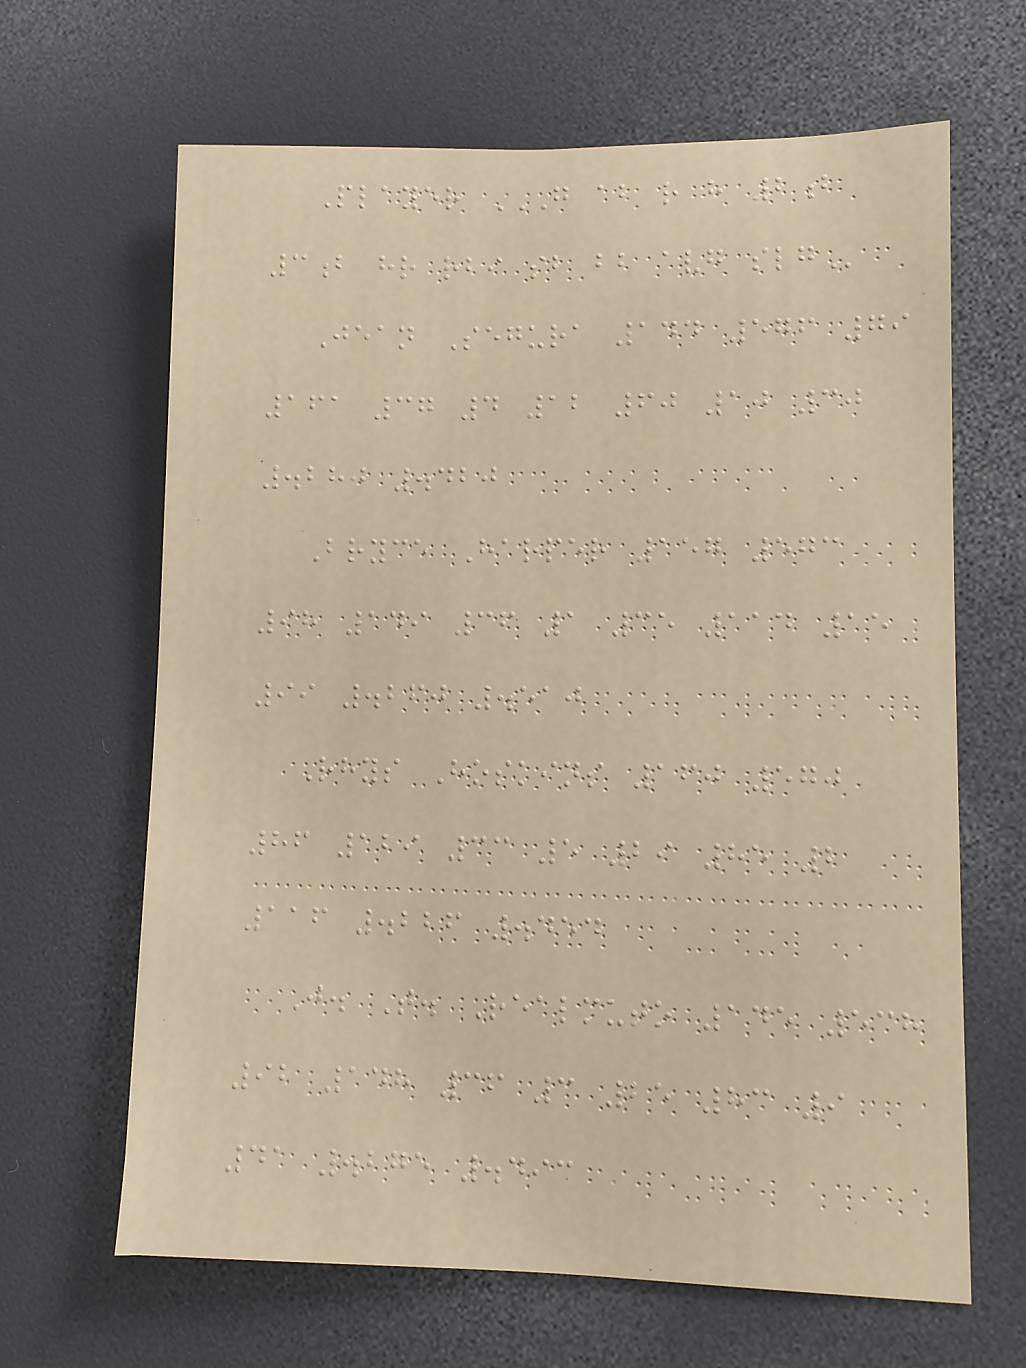Player G AB R H 2B
3B HR RBI SB BB AVG SLG
Jean Segura 144 576 79
161 37 4 12 60 10 30
.280 .420
Bryce Harper 157 573
98 149 36 1 35 114 15
99 .260 .510
Rhys Hoskins 160 570
86 129 33 5 29 85 2
116 .226 .454
J. T. Realmuto 145 538
92 148 36 3 25 83 9
41 .275 .493
